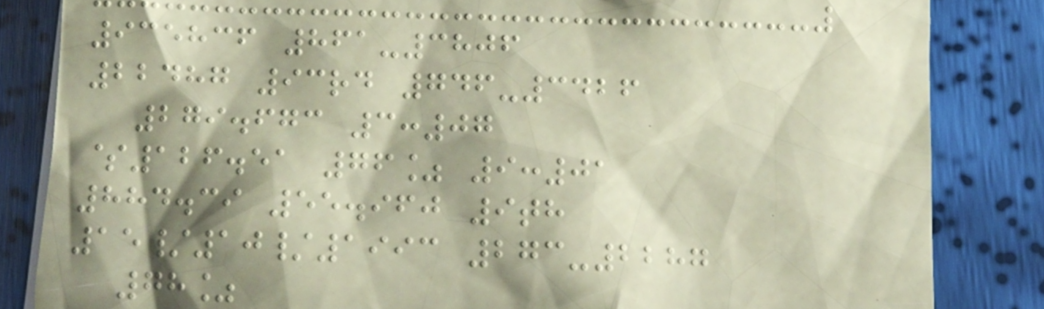935836 861-3806
22487 93rd 746-3426
279.673 3:07
$126.51 76% 9:01
884.39 55.960 9th
15/10/1993 273-2287
78%
